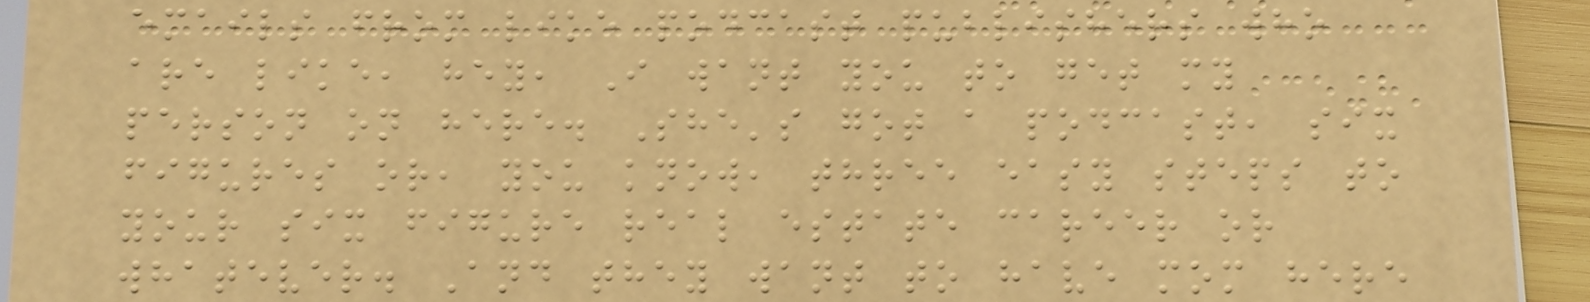emails from like podcast publishers who
are like, hey, I want you to get my
person on here. She's got a podcast, six
figures or, you know, three easy steps to
your six figure real estate career or
whatever. And they want to have mom here
